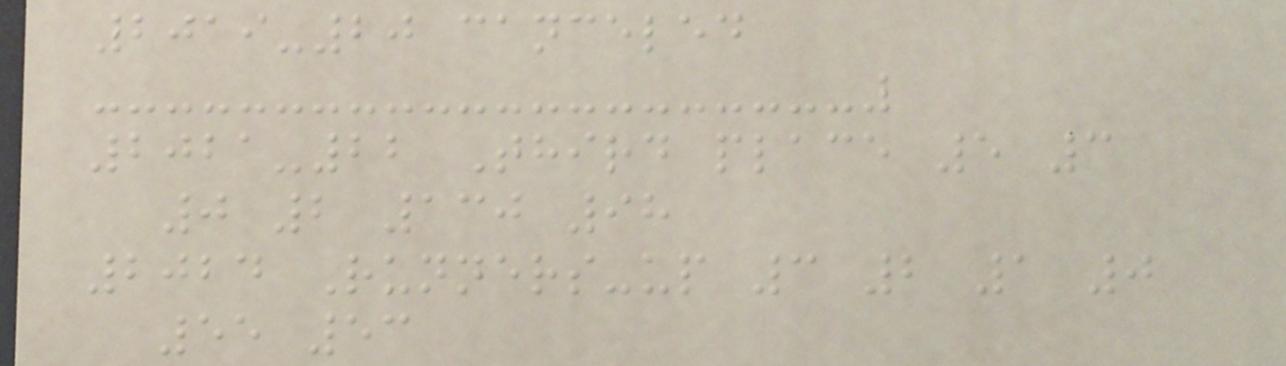2019-20 canceled
2021-22 Third place 5 3
0 2 130 98
2024 Runners-up 3 2 1 0
55 53
